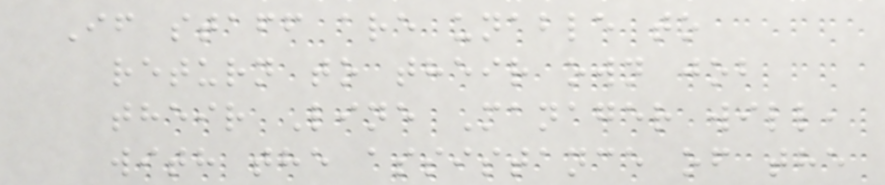If staff are unable to
return to their own job
their Line Manager will,
with the assistance of the
